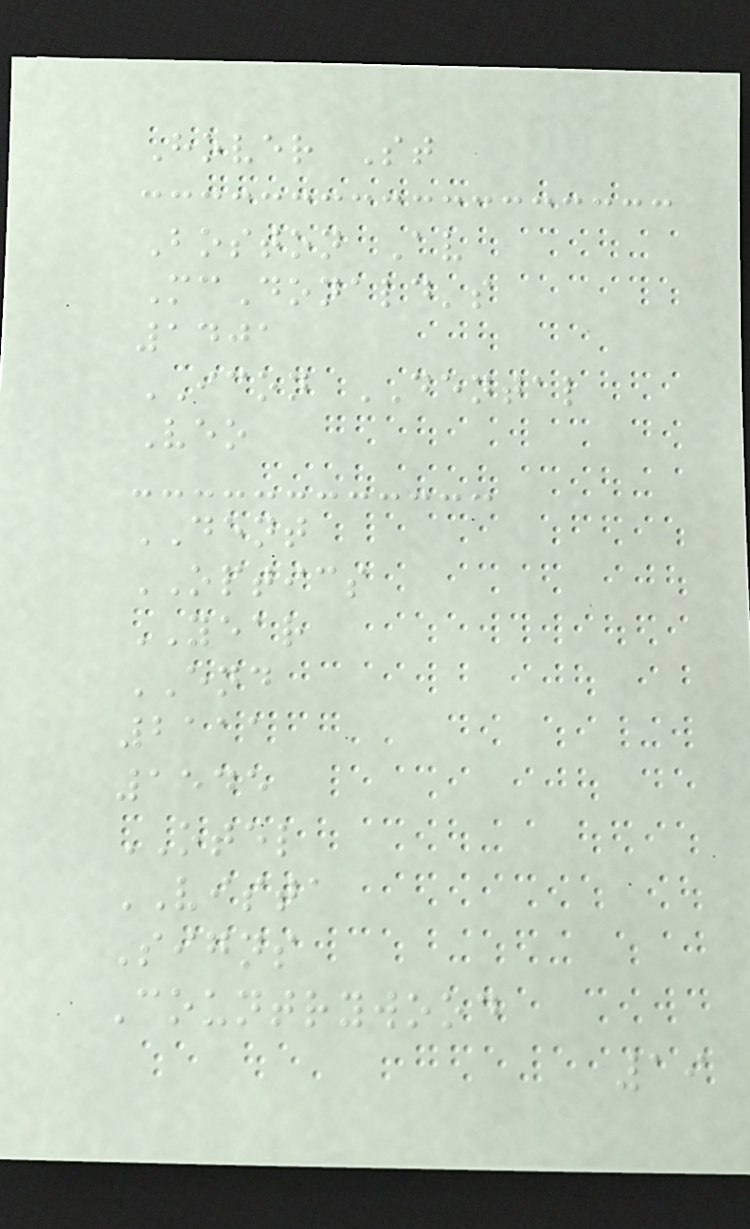Hover St
Boston Av
McDonald's
1401
ICON DENTAL
Veo
DENT
OPTICS
YEAR
END
2111
1545
OTEL
VISTA
Signs
Countrywood
19
